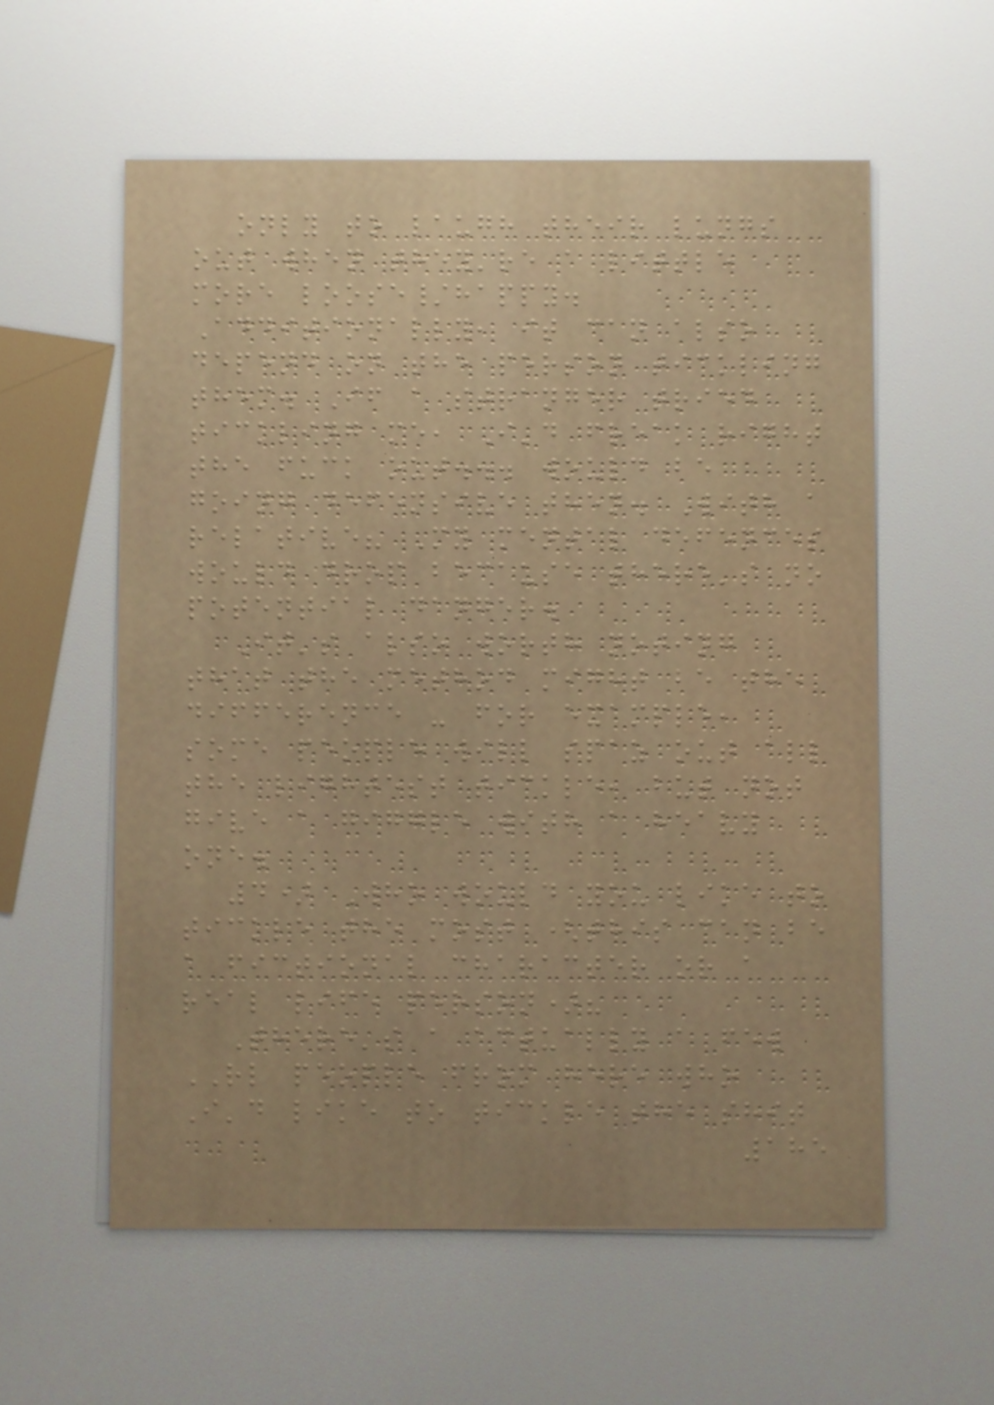only to laugh their lungs
out when they're a little
more loose/happy.
Additionally, it can also
depend on the person tickling
them. If a stranger tried
tickling me, I'd freak right
the fuck out... would be
going defensive then. With a
relative? My mental defences
would drop because there's no
potential danger.
It's also worth noting
that the method might be the
difference - for example,
some people will spaz out all
the lightest tickle, but not
give a giggle with a heavy
one.
4) Who would you like to
tickle the most (this can be
a fictional character or a
real life person)?
There's a actually a few
RL people from here who
I'd like to tickle the shit
185
